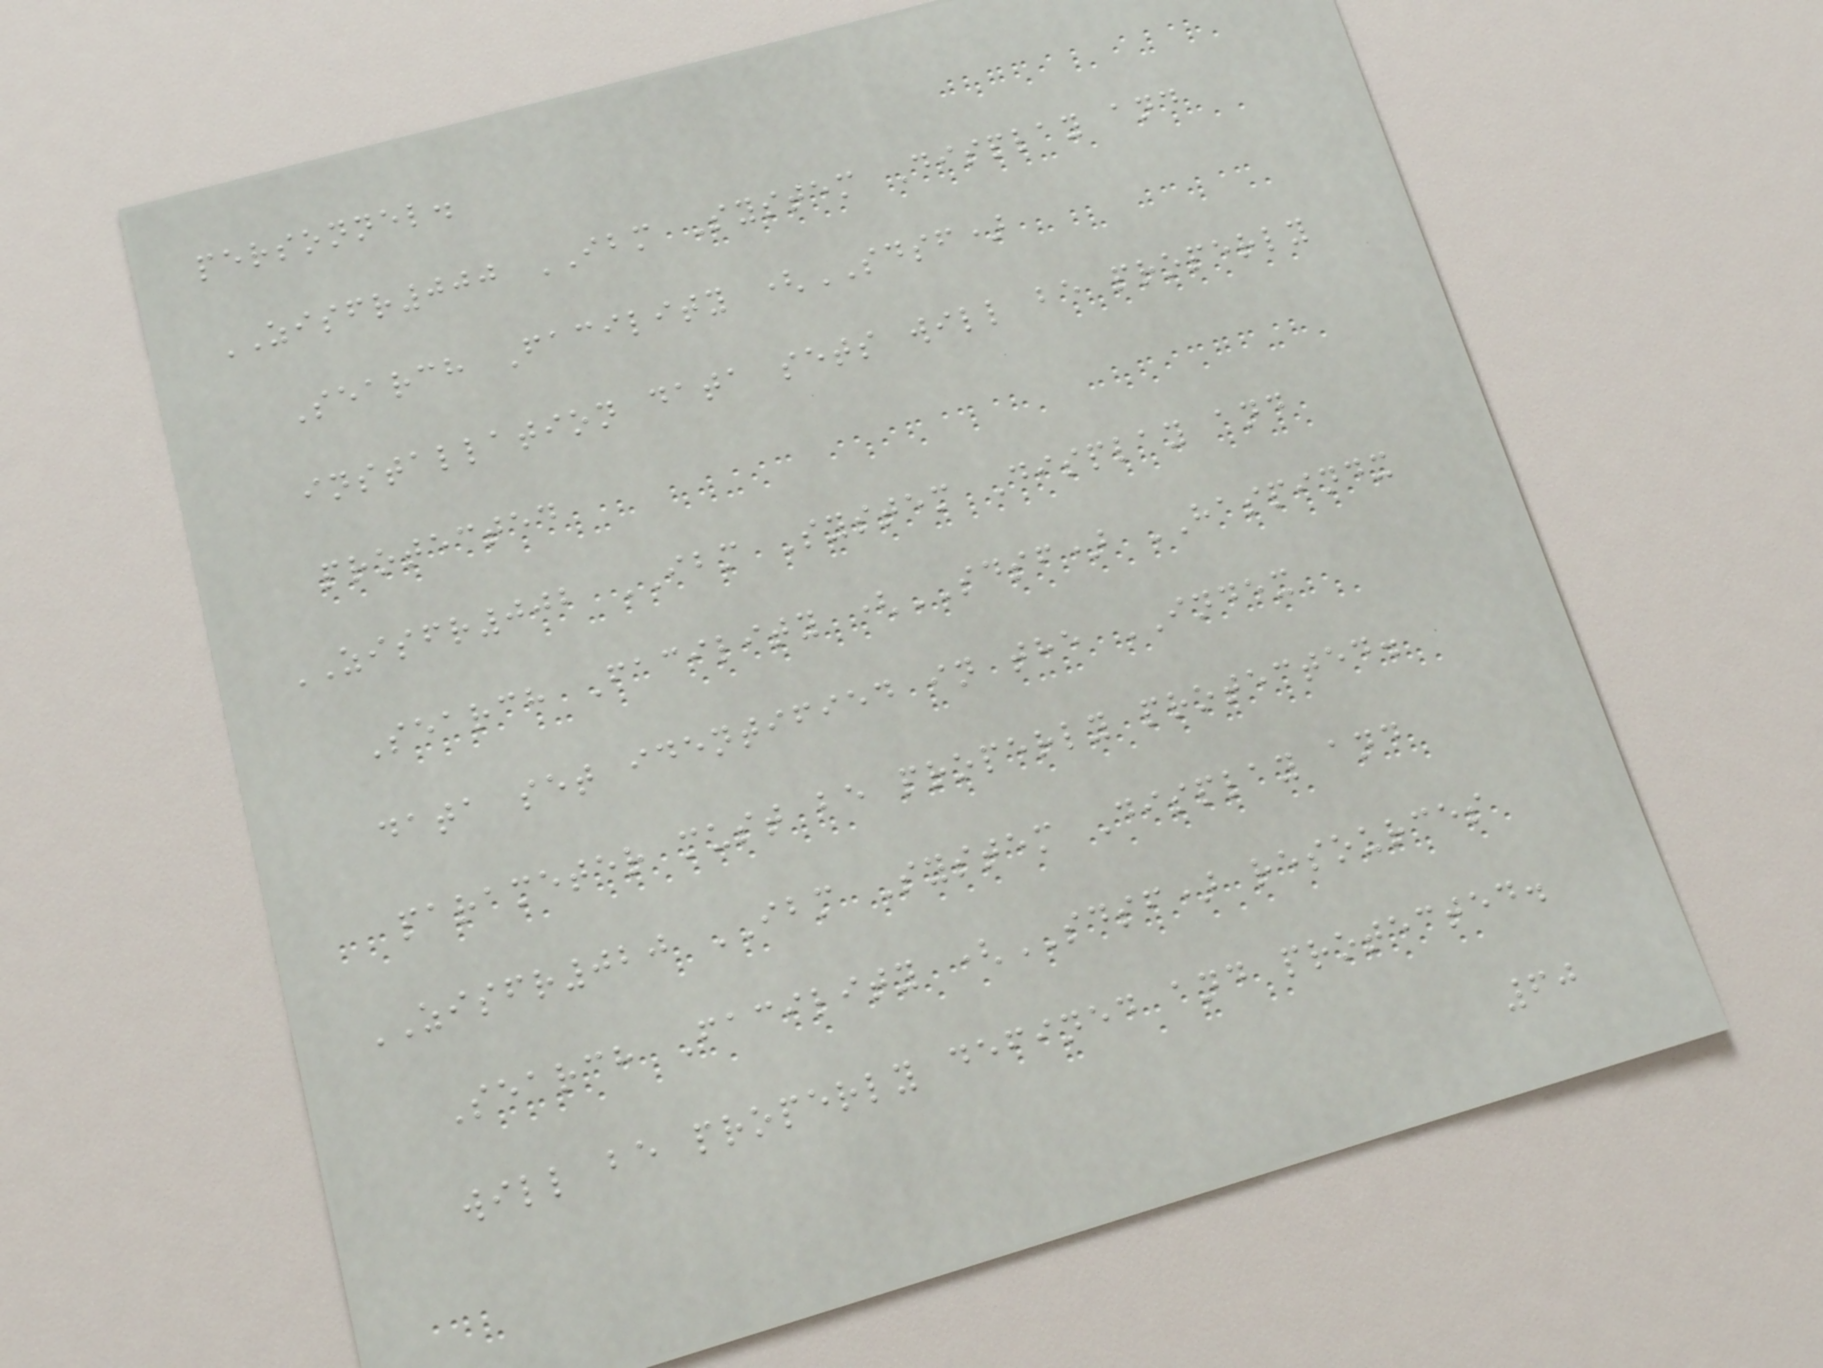personnel.
ZISFR000 IBM System Display and
Search Facility (SDSF)
installation data sets will be properly
protected
ZISFR002 IBM System Display and
Search Facility (SDSF) HASPINDX
data set identified in the INDEX
parameter must be properly protected.
ZISFR020 IBM System Display and
Search Facility (SDSF) resources
will be properly defined and protected.
60
